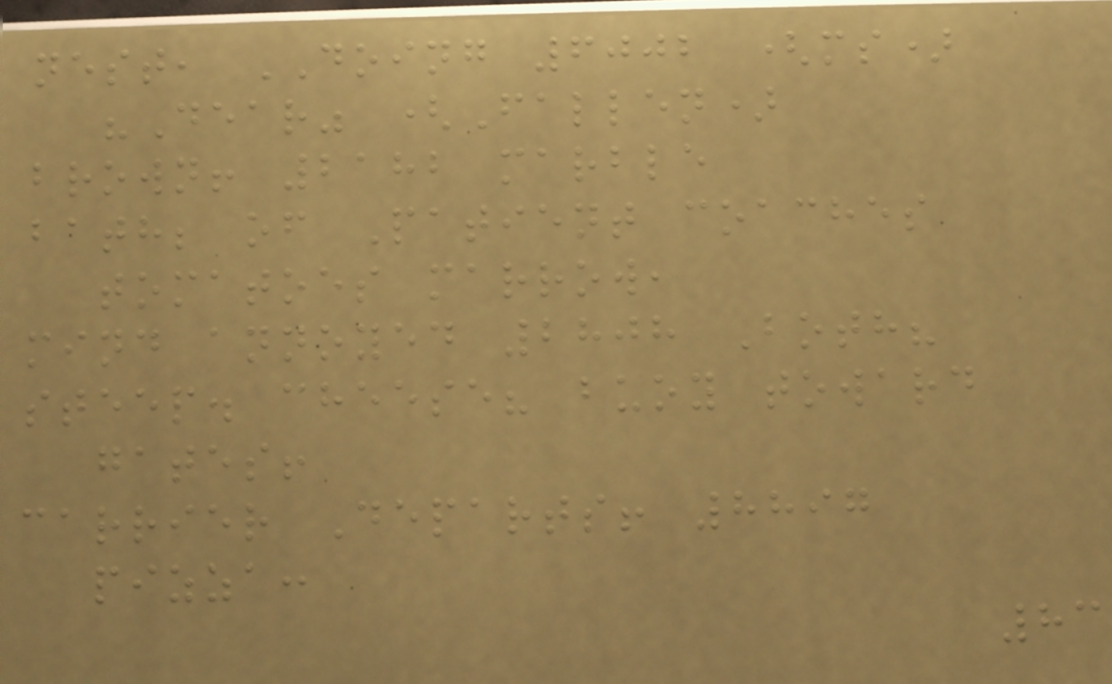nest, DOING 6002 (ms)
"Dear" (Fallen)
brown! 2182 marble
bath; of Patient coaches
tomatoes marrow,
mind annoyed 2808 Both?
steep. cheese? buoy toward
gates!
carrier Departs! 8897
pizza:
83
